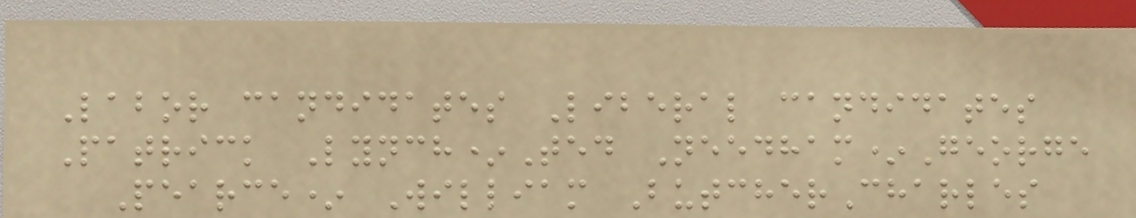Labor candidates Liberal candidates
Patrick Lynch*Ted Needham*George
Pearce* William ButcherCharles
